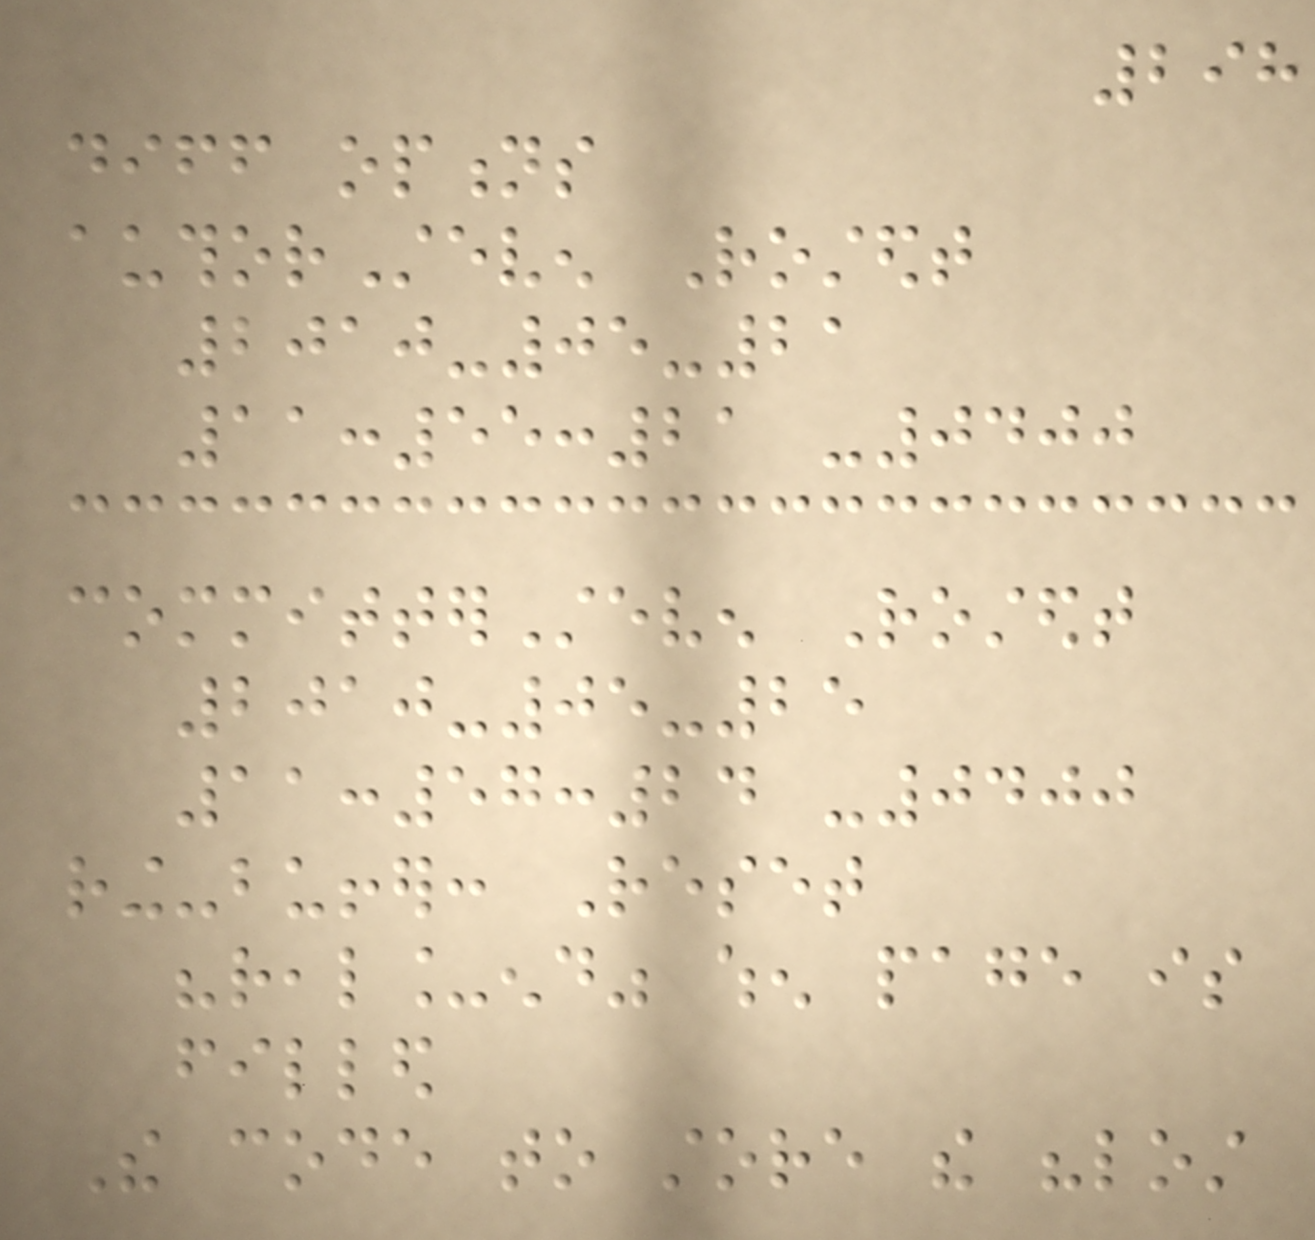298
diff options
authorSteven Rostedt
2010-05-21
11:55:21 -0400
committerSteven Rostedt
2010-05-25
11:57:24 -0400
ring-buffer: Reset
"real_end" when page is
filled
The code to store the "lost
